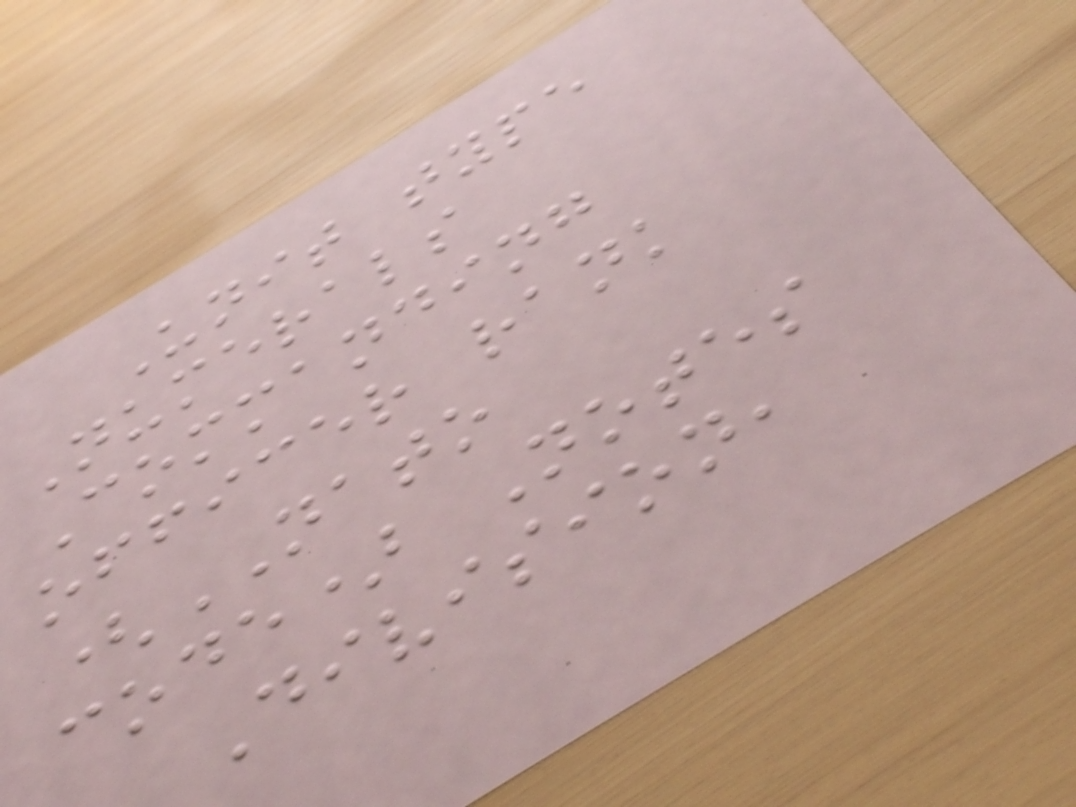Unit type
Numerals
Commanding
officer rank
(NATO
code) Notes
Division,
